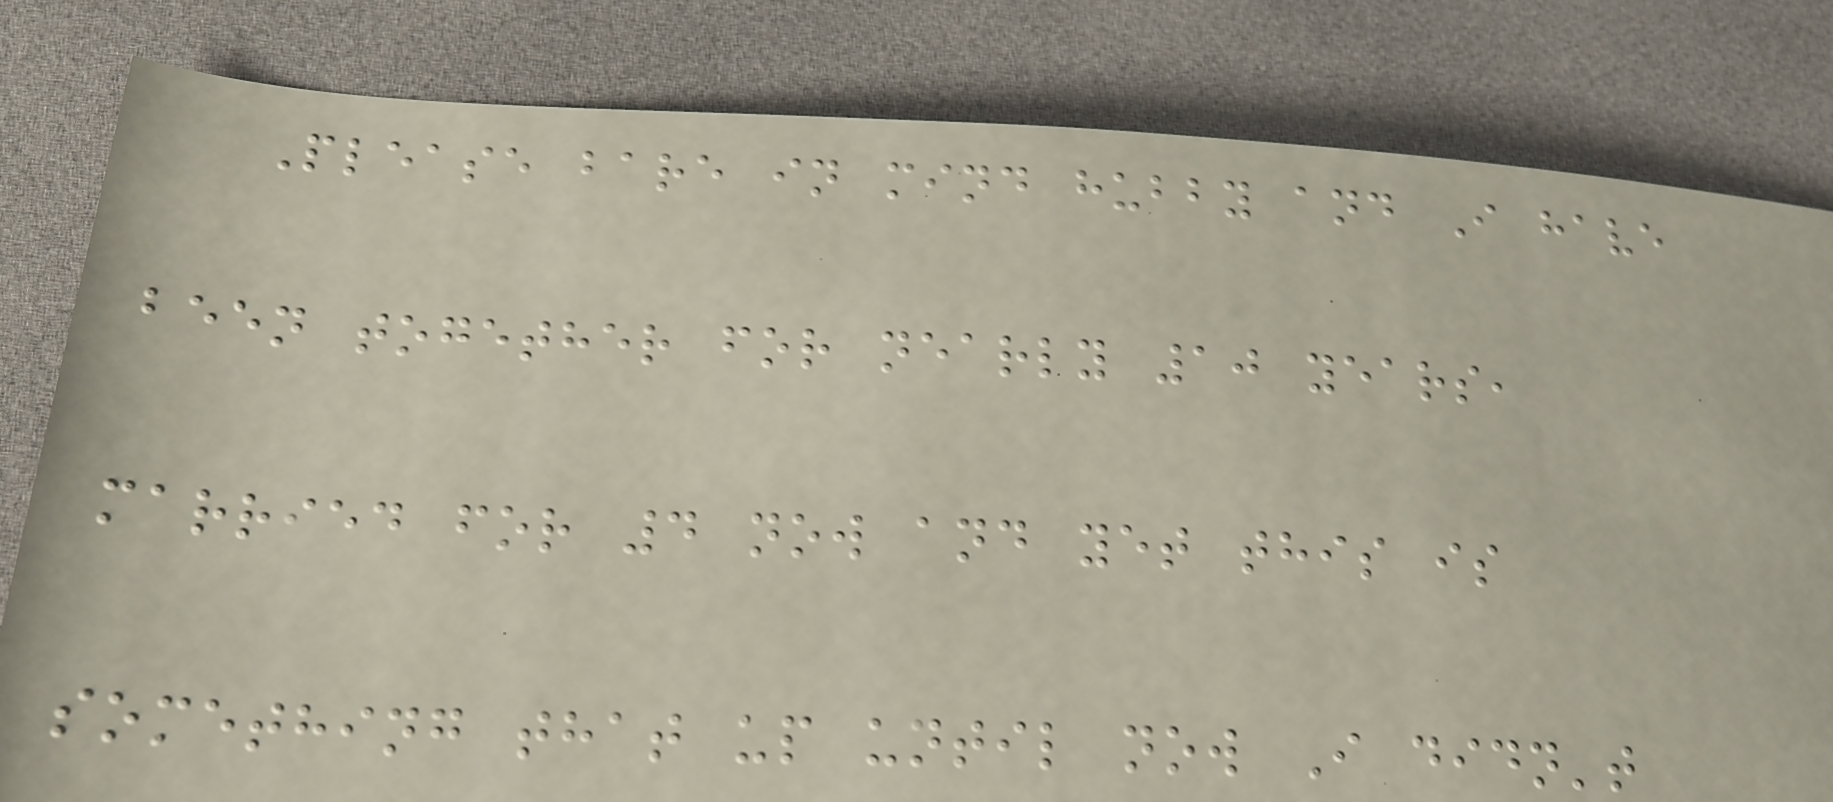Please bare in mind hubby and I have
been together for nearly 10 years,
married for 4 now and yet this is
something that up until now I didn't
